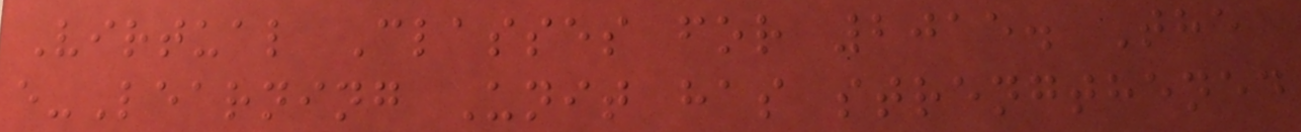Virtual Classes for 2015. The
e-Learning Unit has strengthened
